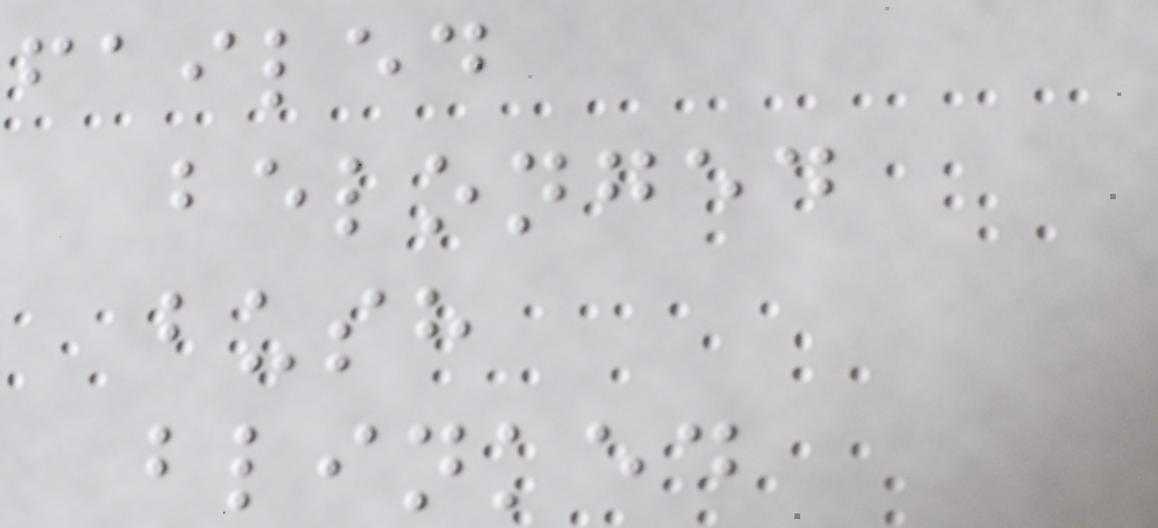failed
belonged
bush
blinked
